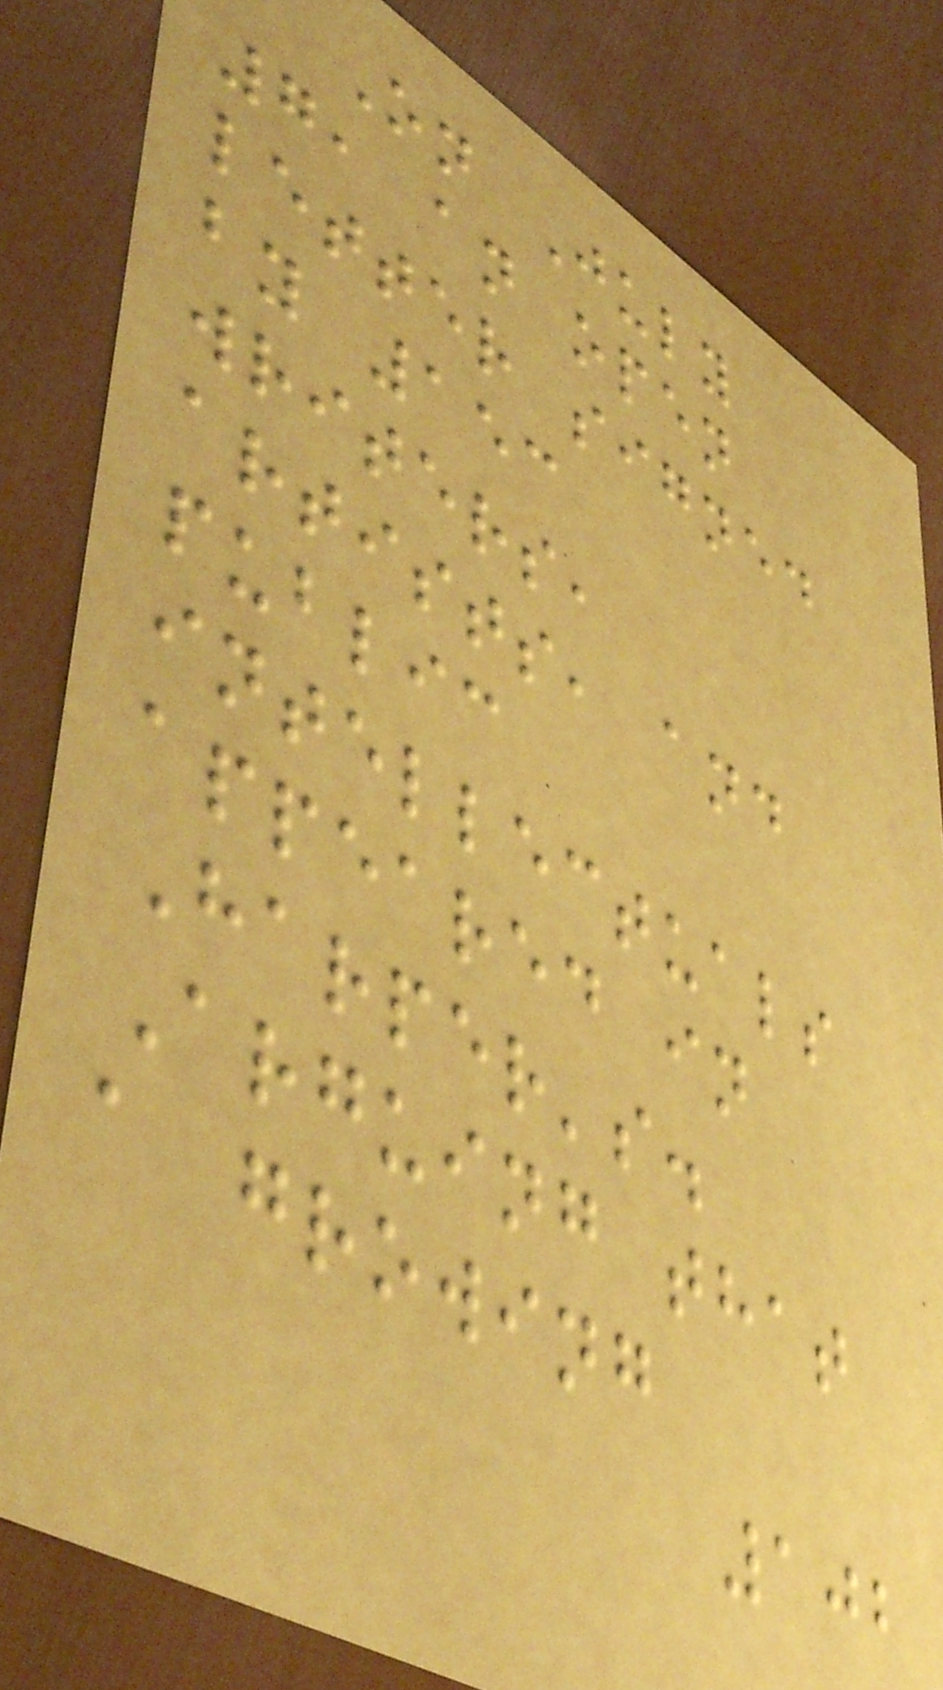On July
7, an open
letter signed
by 153
writers,
artists, and
public
intellectuals
appeared in
Harper's.
Arguing that
a growing
102
